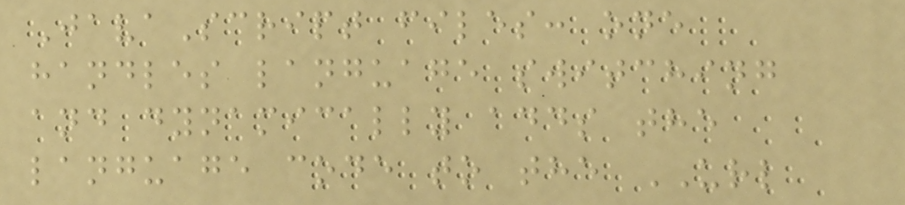JavaScript files: one
handles language switching
and dynamically adds the
language code to the URL
